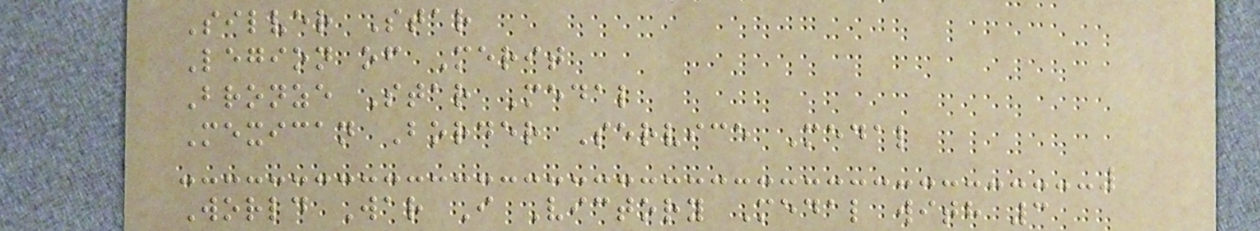Silver Star
Legion of Merit
Bronze Star Medal
Mexican Border Service Medal
World War I Victory Medal with 3
